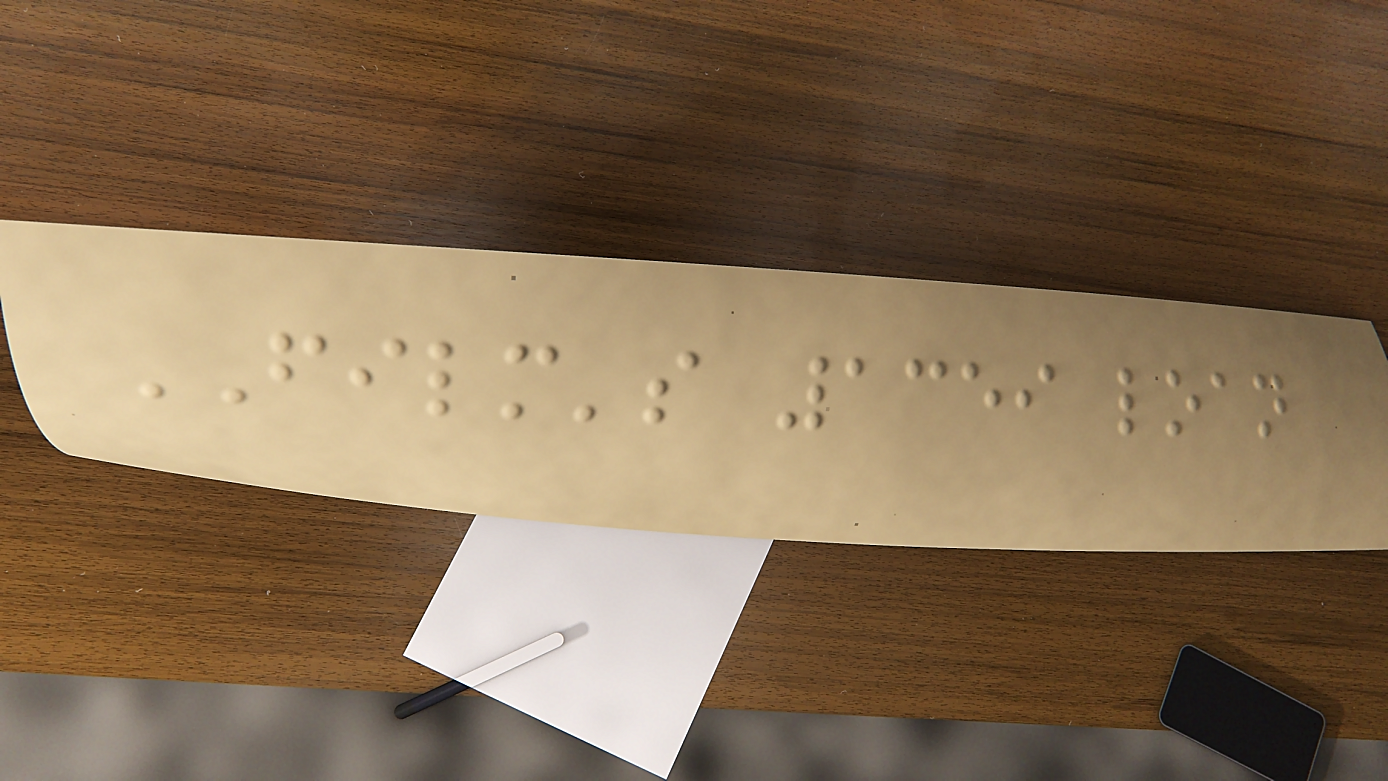FILM's 1359 loan
